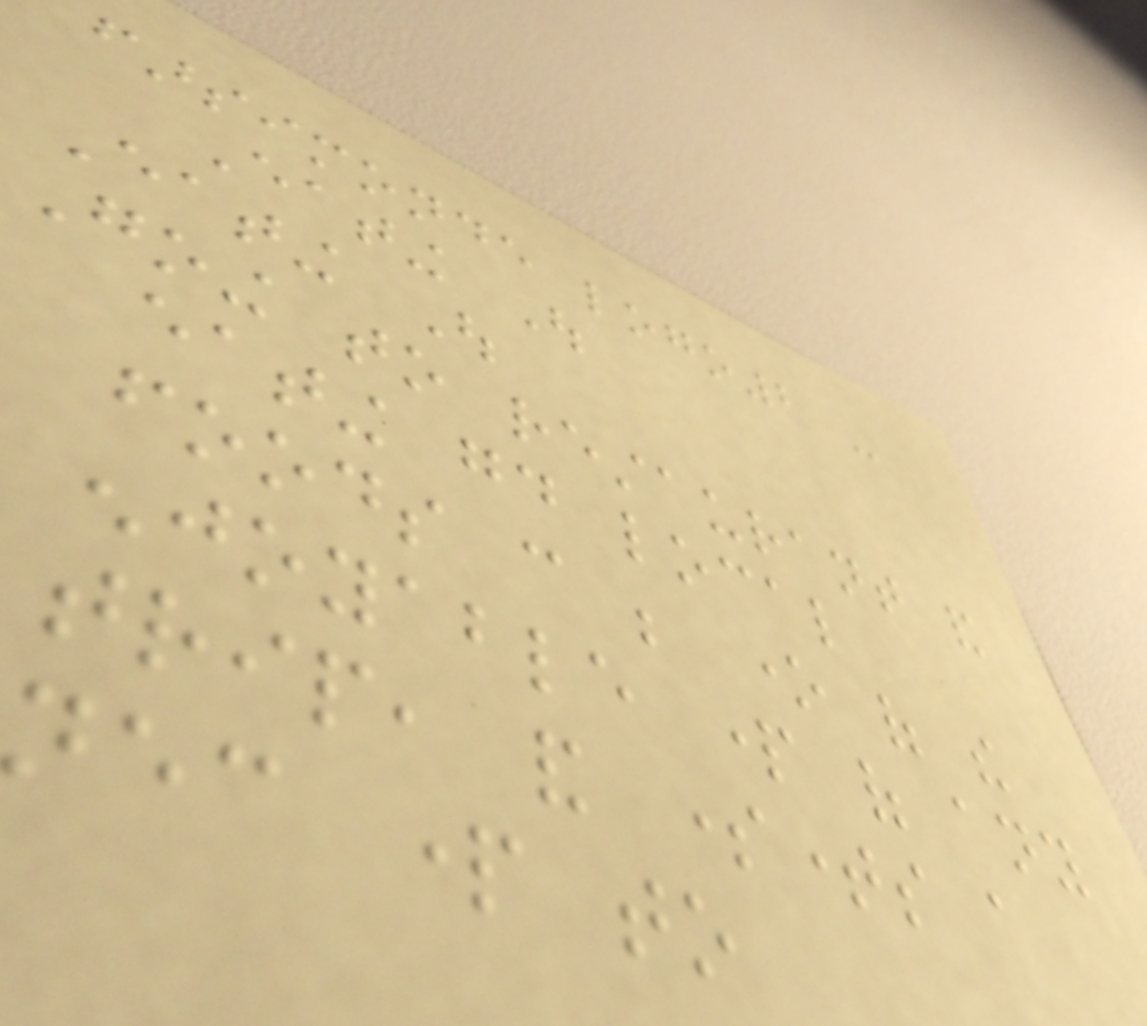farsimonde logo2 -
Eating Out
Eating Out
Going to restaurant and
eating good local
foods can be one of the
enjoyable part of any
trip, and sometimes a
necessary part to
